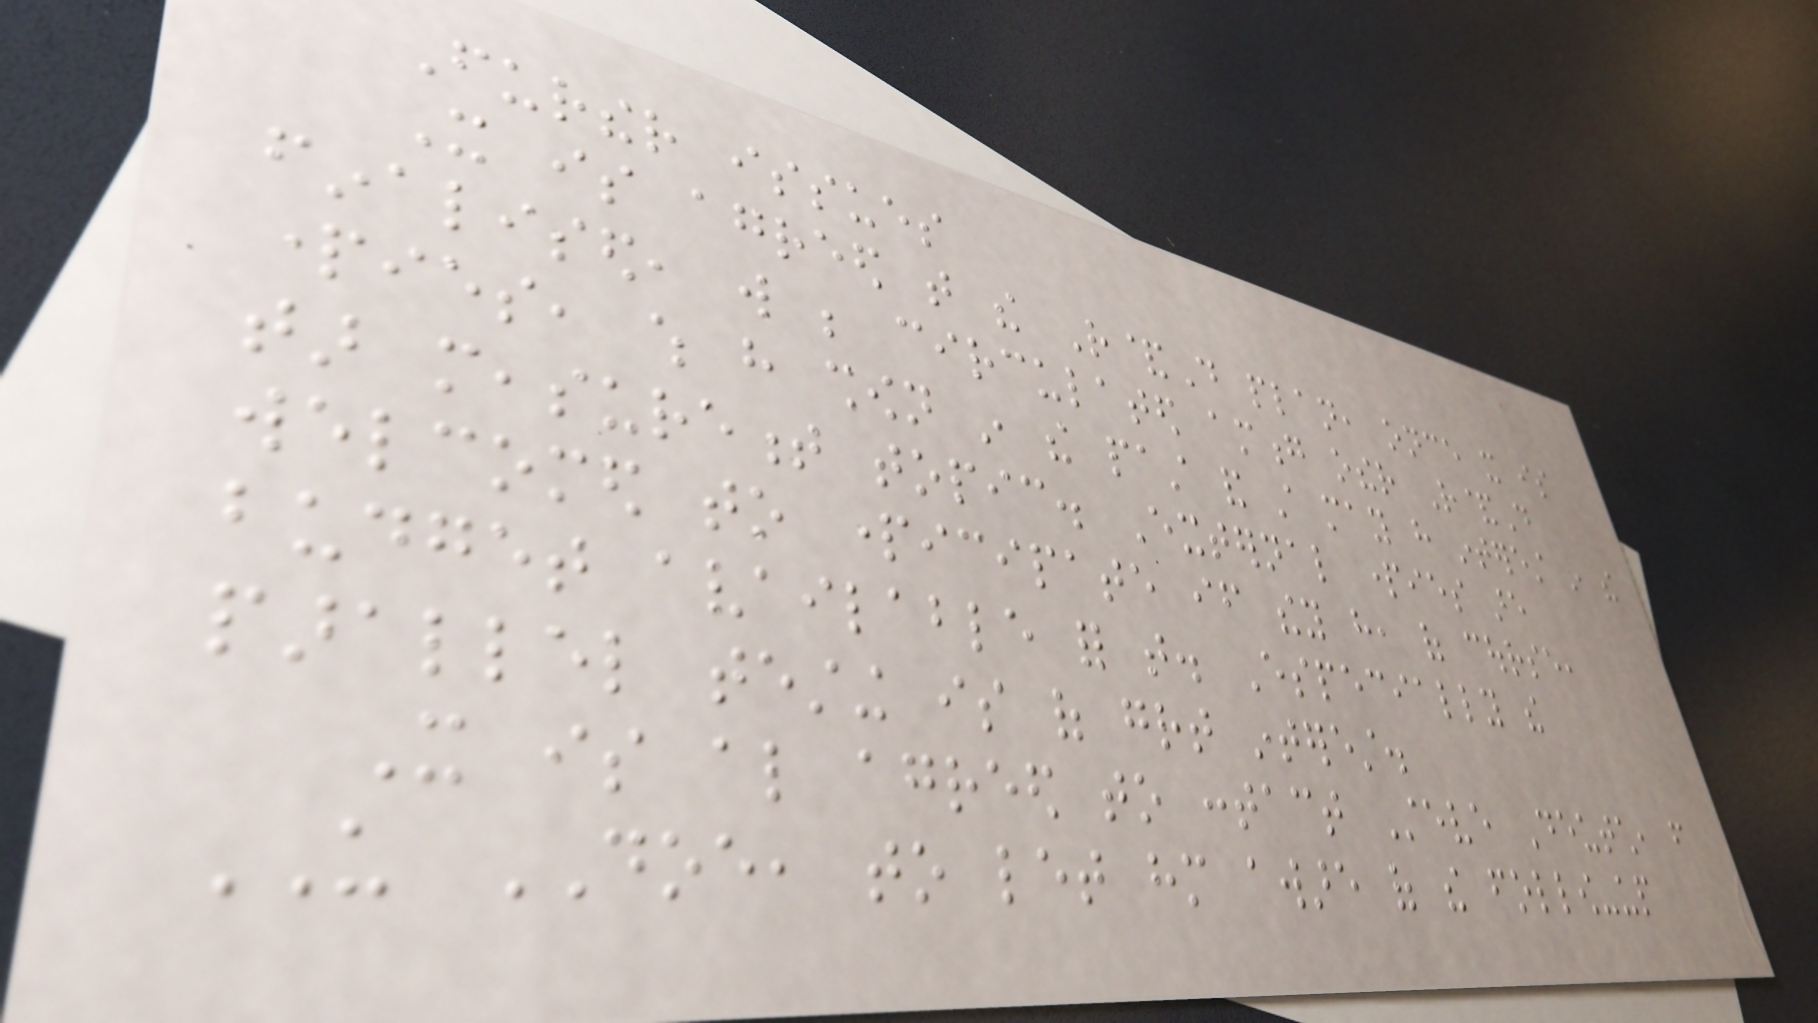Further issues
It is agreed that the R&D plan, once it is
finalised, will be circulated among other R&D
parties, which have shown in the past and still may have interest in the
tar measurement topic. External parties are
welcomed to participate if they have, of course,
budget available for that. Especially the
parallel testing is of great interest.
It is also agreed to contact Steve Deutch, from
US DOE, to let him aware of the follow-up
